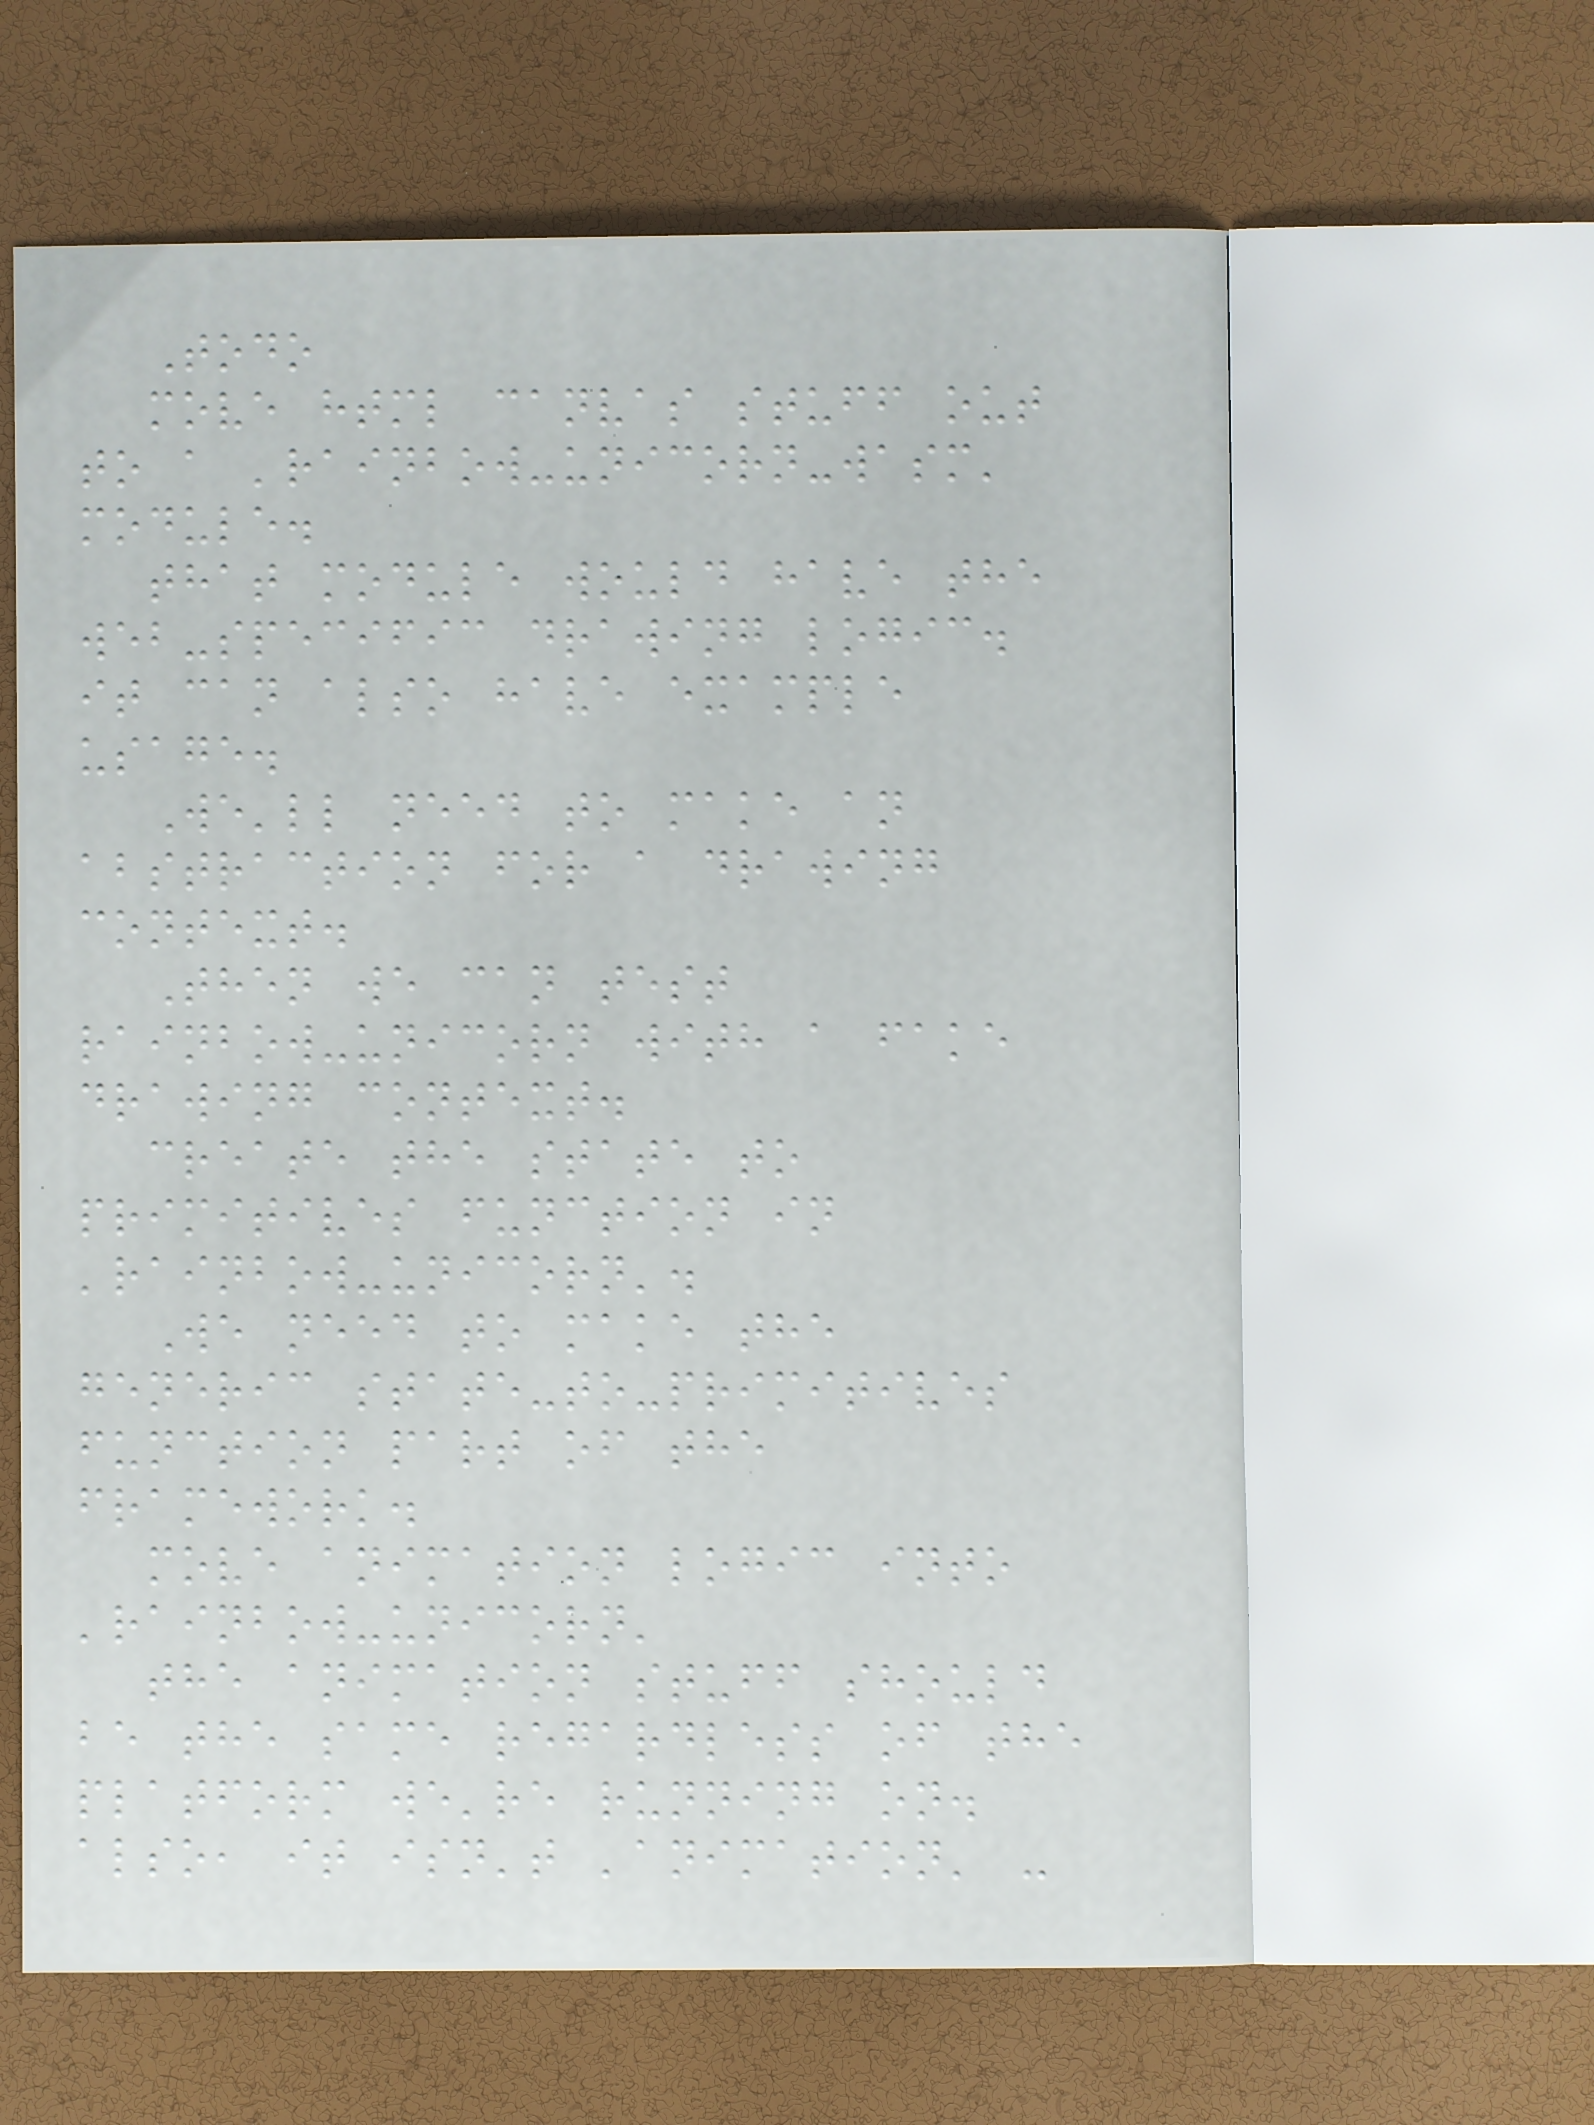Todo
move html canvas stuff out
to a 'rainbow-unicorn-wasm'
module.
that module would have the
web-specific drawing logic.
it can also have example
usage.
We'll need to make an
abstraction for a drawing
context.
Then we can test
rainbow-unicorn with a fake
drawing context.
create the state to
primitives function in
'rainbow-unicorn'.
We need to make the
generic state-to-primitives
function part of the
framework.
move animation logic into
'rainbow-unicorn'
the animation stuff should
be the same regardless of the
platform we're running on.
also, it isn't 'animation' -
